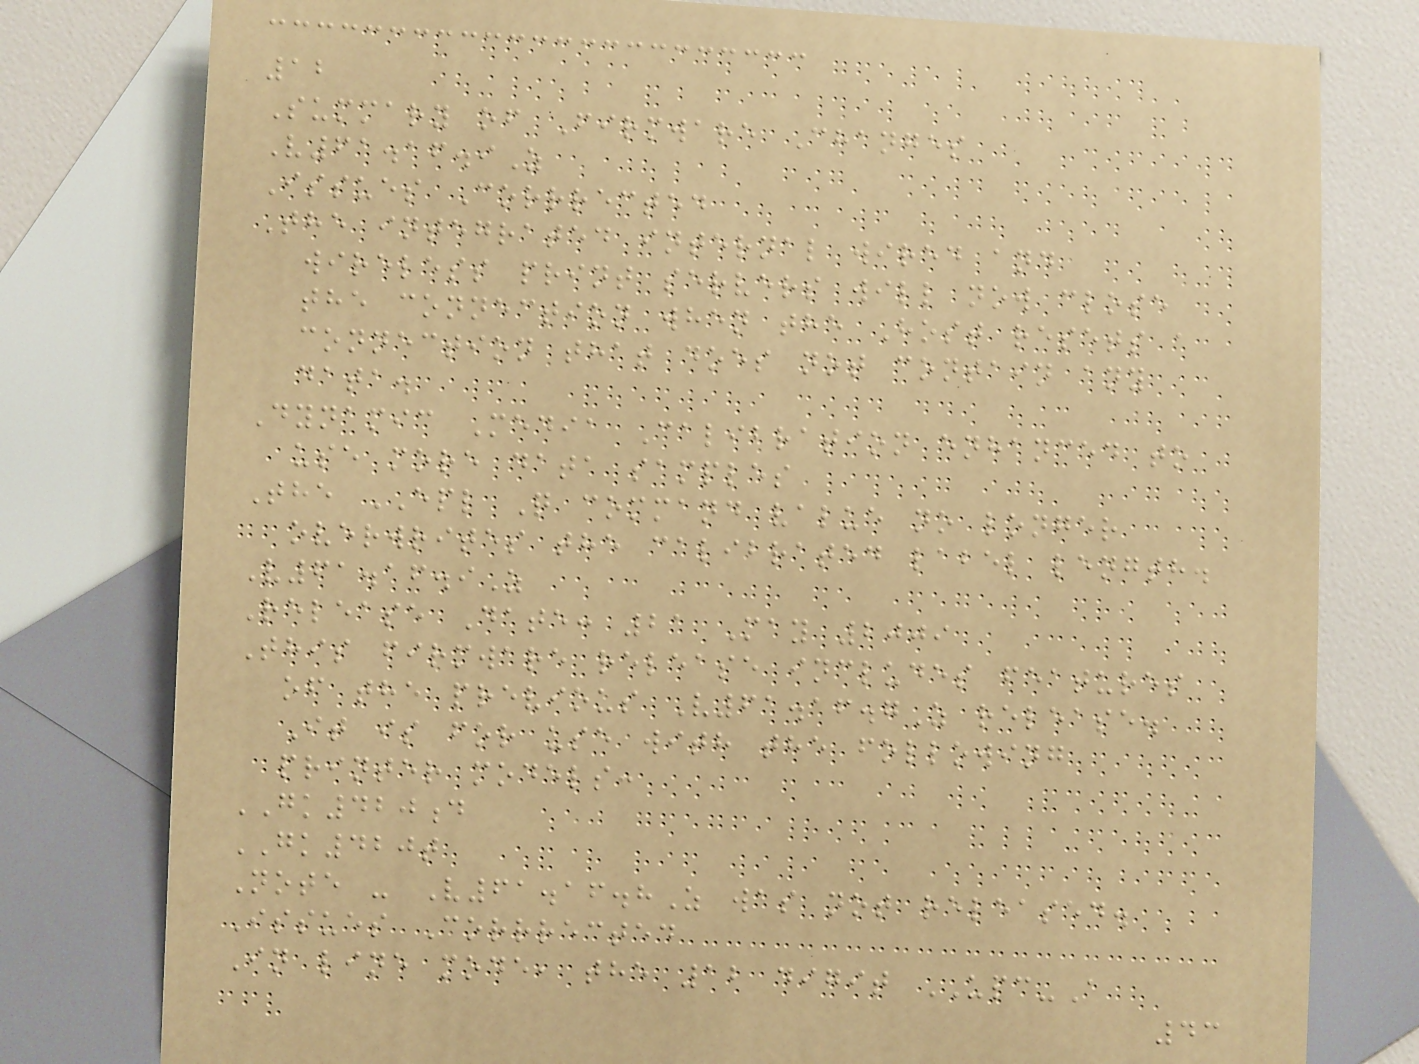12
Summary of Firmware Changes
V61.16.9Z
Issues Corrrected
The integrated internal wired and
wireless print servers will now close
the connection when the Host resets a
connection that does not contain any
data.
Dynamic Media Calibration enhanced to
use more data samples
The EPL Q command value no longer
overwrites the calibrated label length.
V61.16.9Z
Release Date: 21 May 2009
This firmware release includes features
of the previous V61.16.7Z release.
It is for use with the following
printer models:
GK420d
GK420t
Note - V61.16.8Z was not released.
Issues Corrrected
In line mode, the 12 digit UPC-A
43
